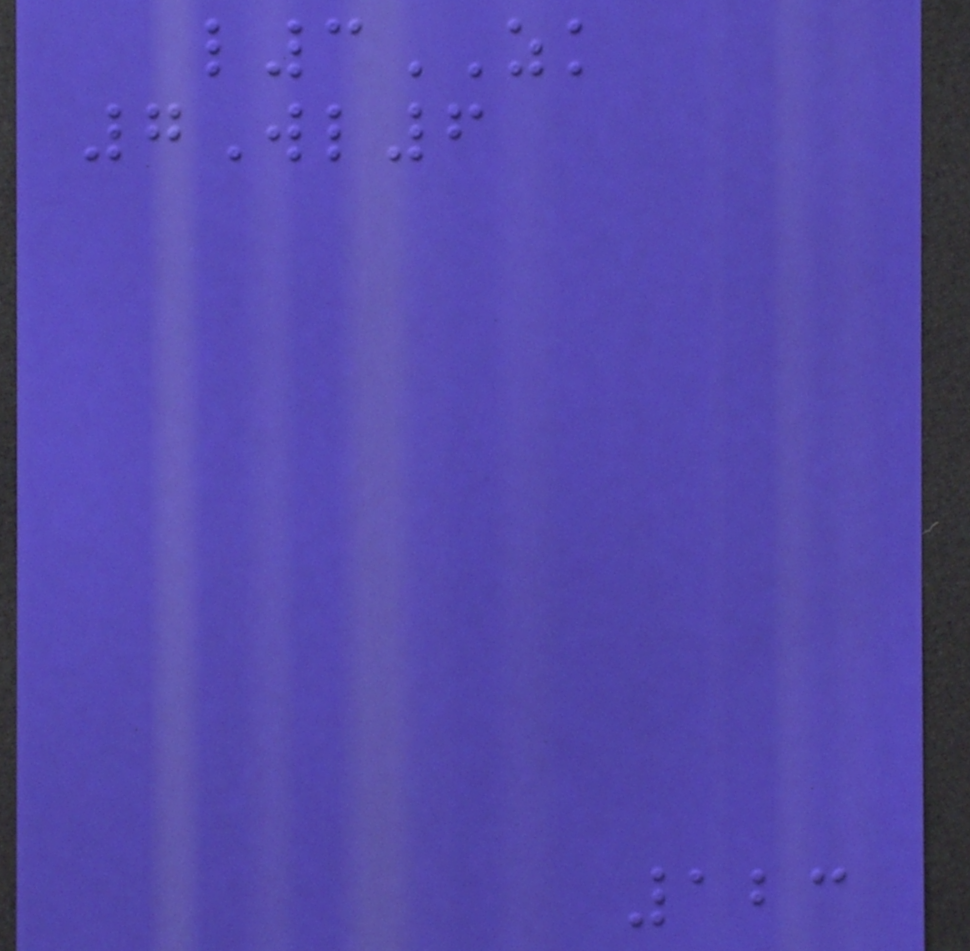l3ZK
7Wl6
123
